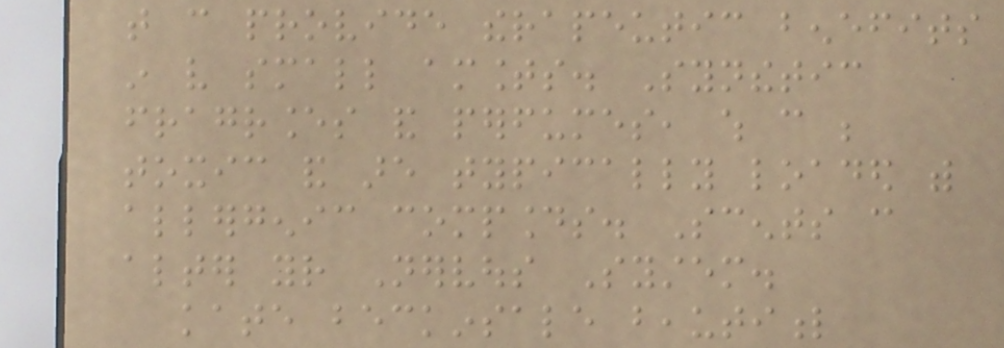that can provide therapeutic benefits
in very small amounts. Synthetic
fragrances and perfumes, which can be
toxic and are typically loaded with
allergenic compounds. Scents can
alter your Nervous System.
kate beckinsale beautiful
